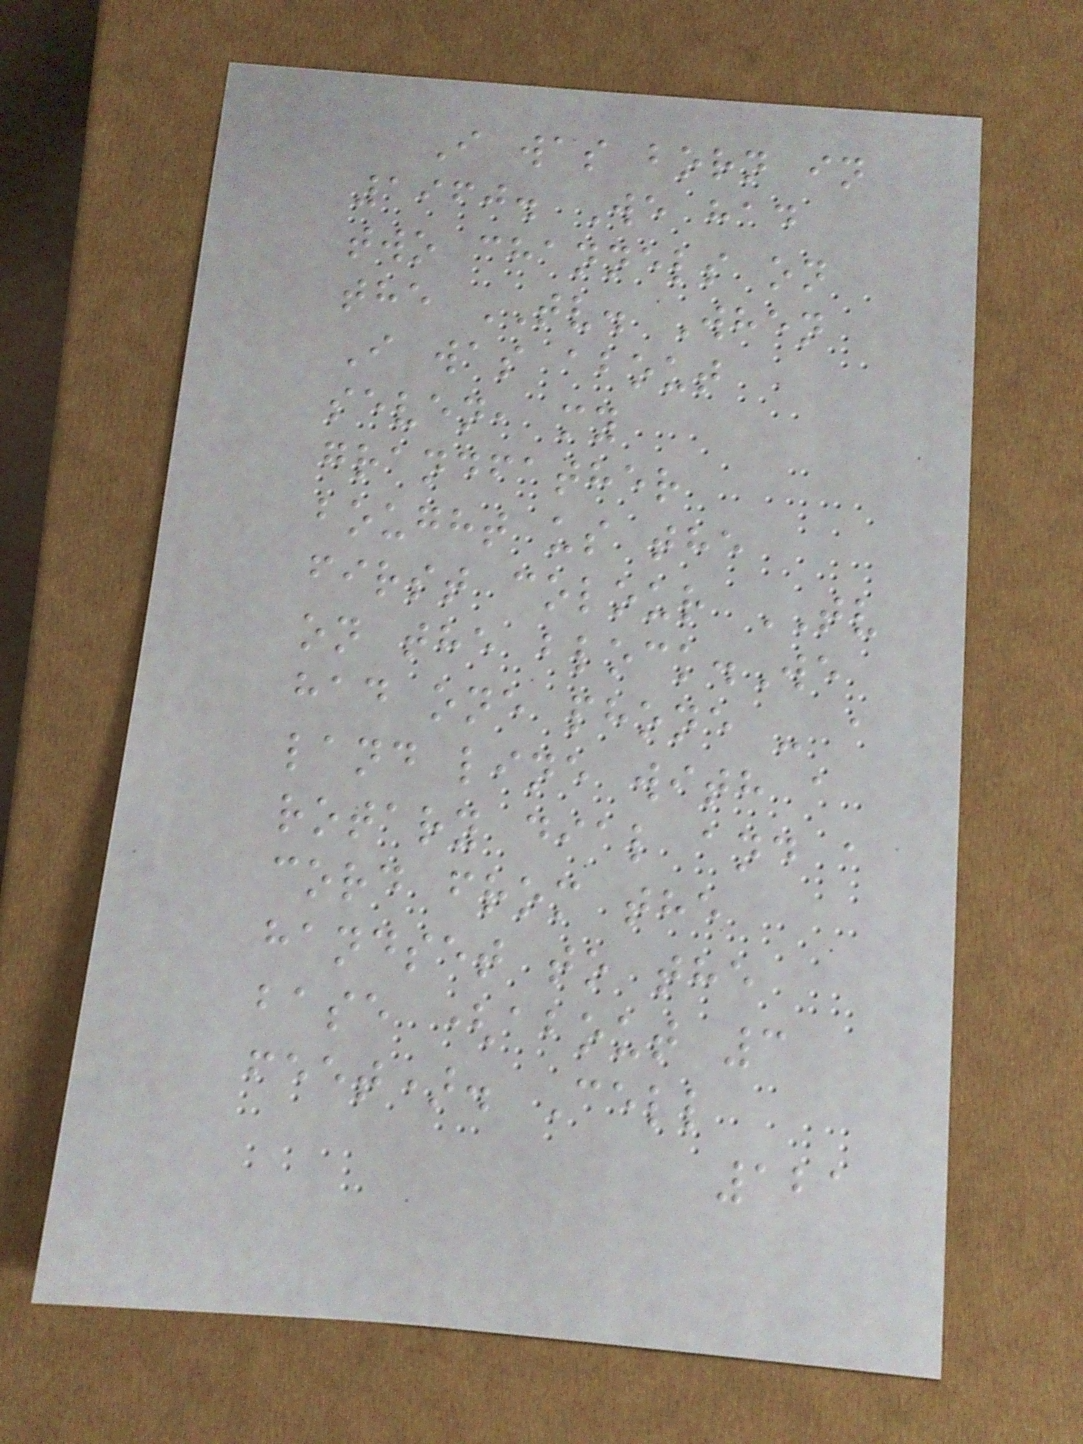I was born in
1960. We had
two channels on
the TV. When
I was about
seven, my
grandfather
bought us the
first colour TV
on the block.We
had one phone - a
land line with a
rotary dial and a
cord from the
handset to the
base (about 3
feet). Cell
121
